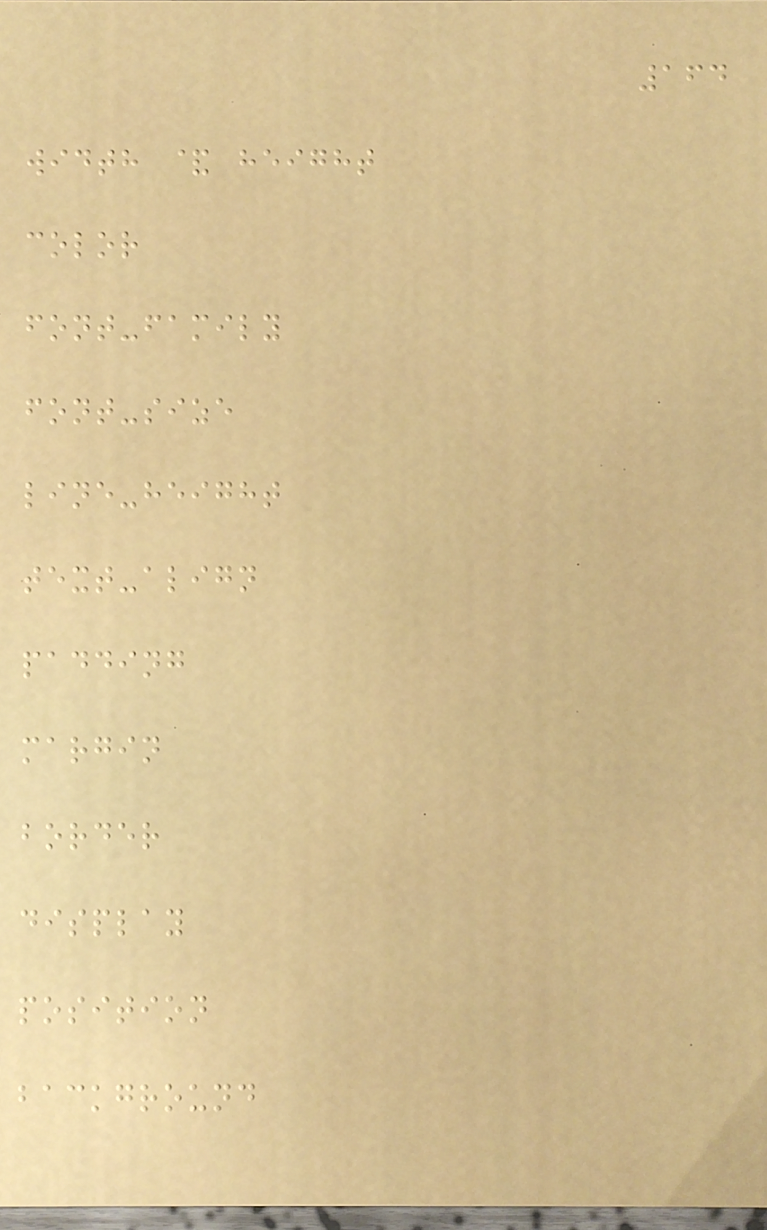164
width & height
color
font-family
font-size
line-height
text-align
padding
margin
border
display
position
background
